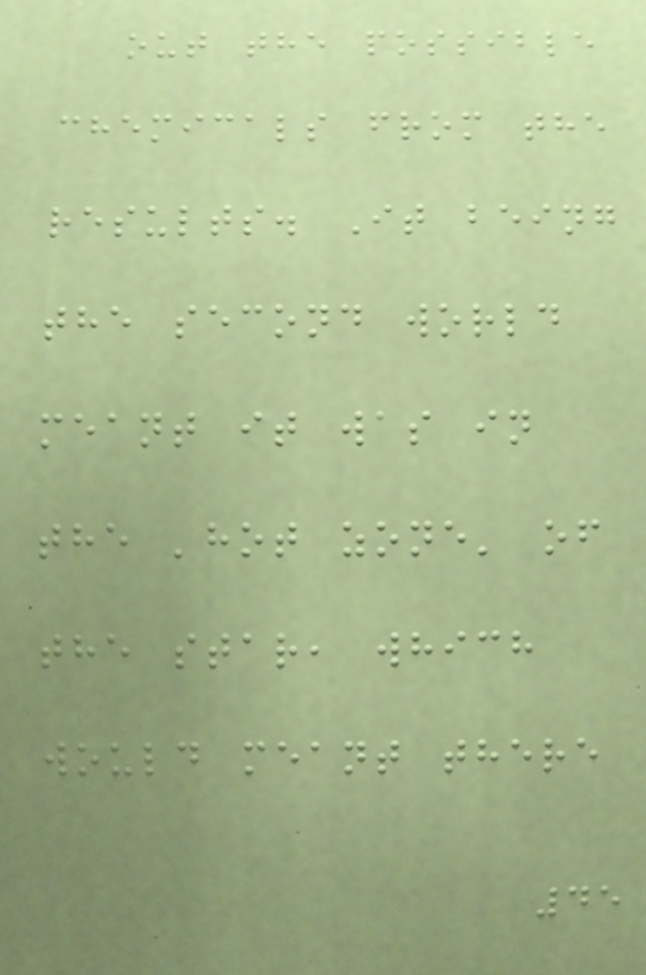out the possible
chemicals from the
results. It being
the second world
meant it was in
the 'hot zone' of
the star, which
would meant there
45
